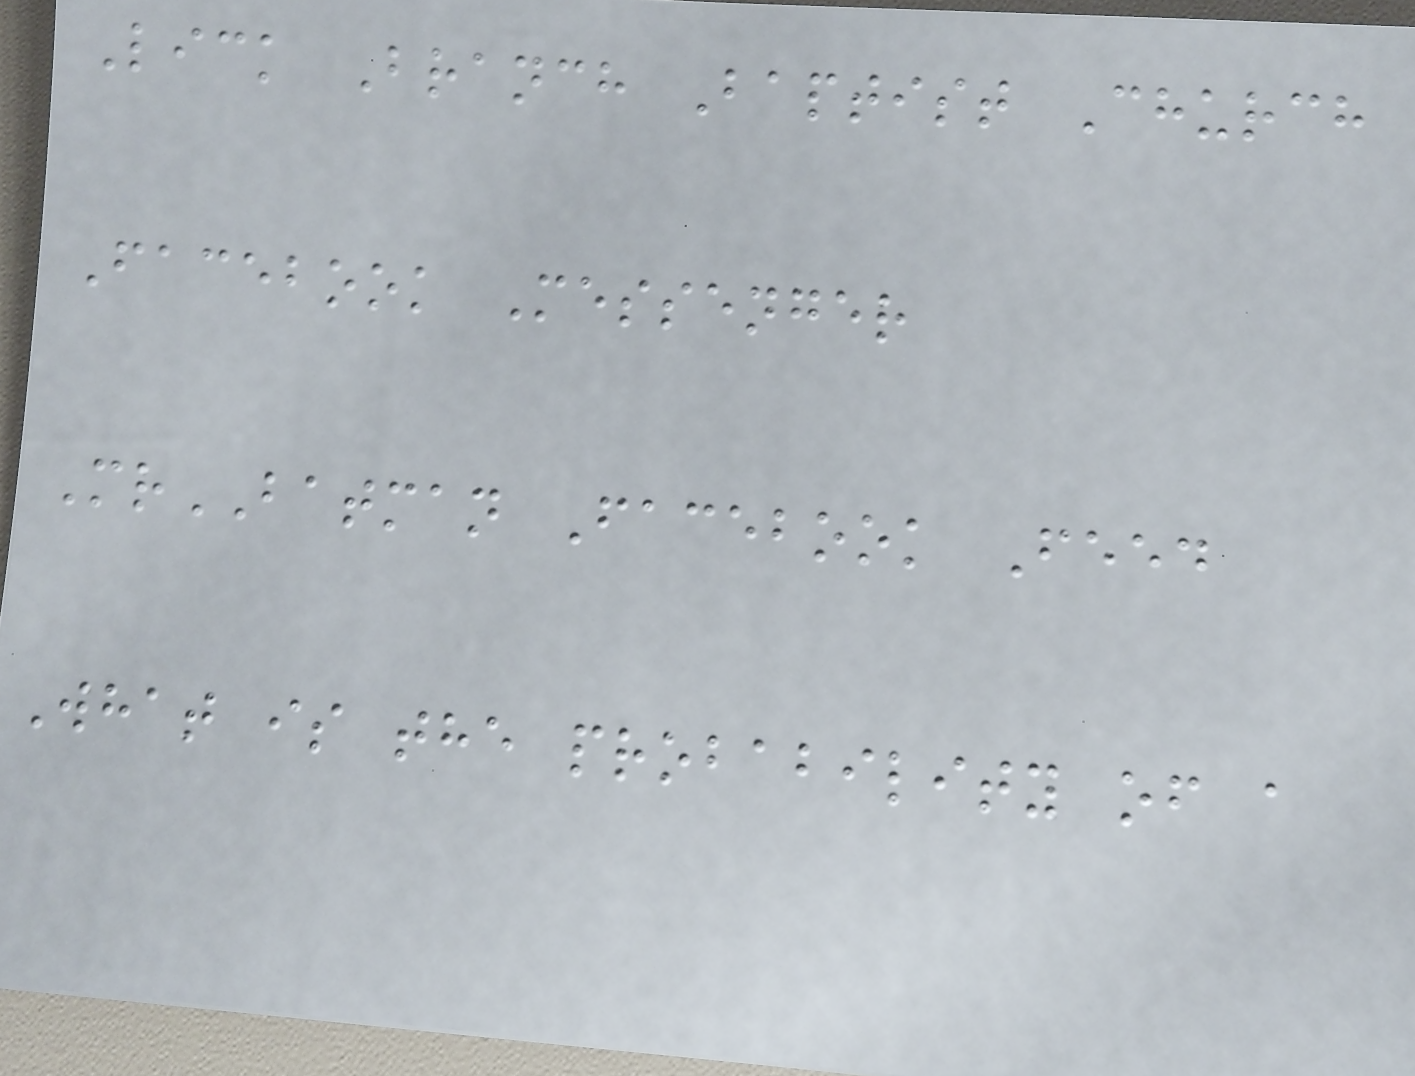Lick Branch Baptist Church
Facebook Messenger
MrBATMAN Facebook Feed
What is the probability of a
